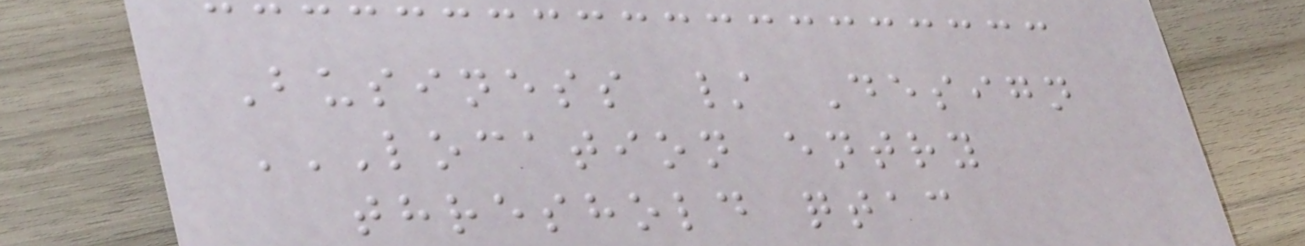Business / Design
LOCATION ENTRY
THRESHOLD QTAC
